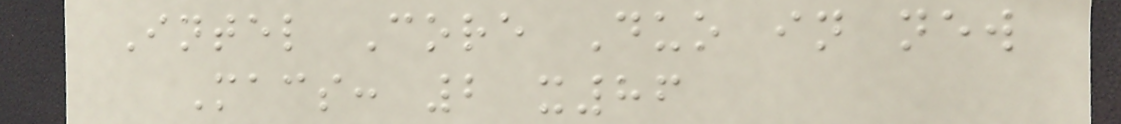Intel Core Duo in new
Macs: 2 x86
